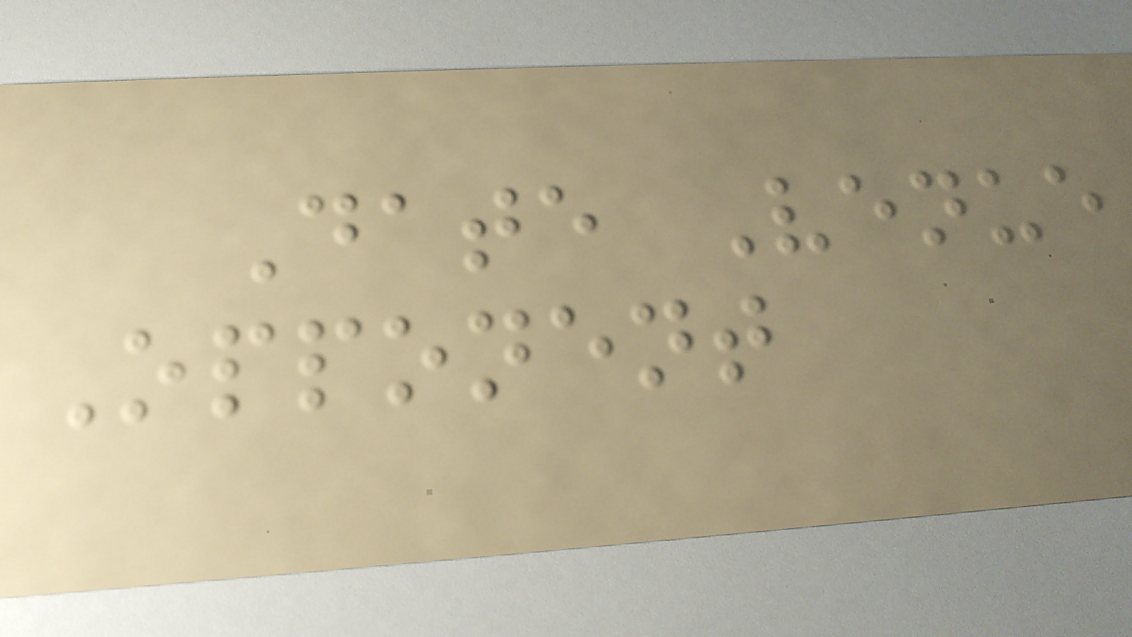Date Venue
Opponent
